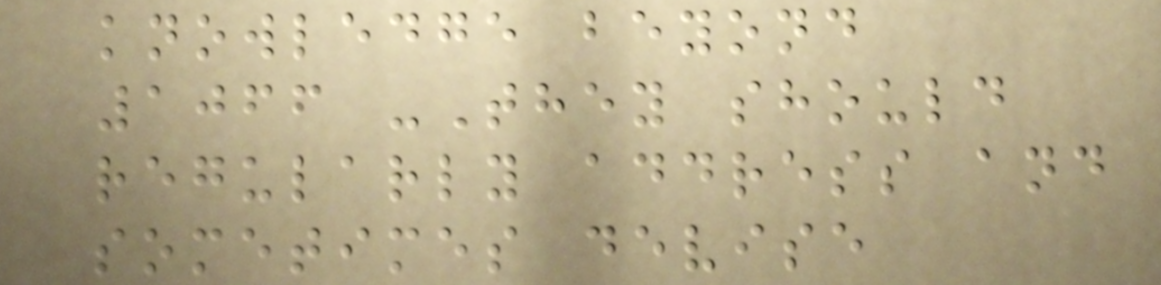knowledge beyond
1066 -They should
regularly address and
sometimes devise
